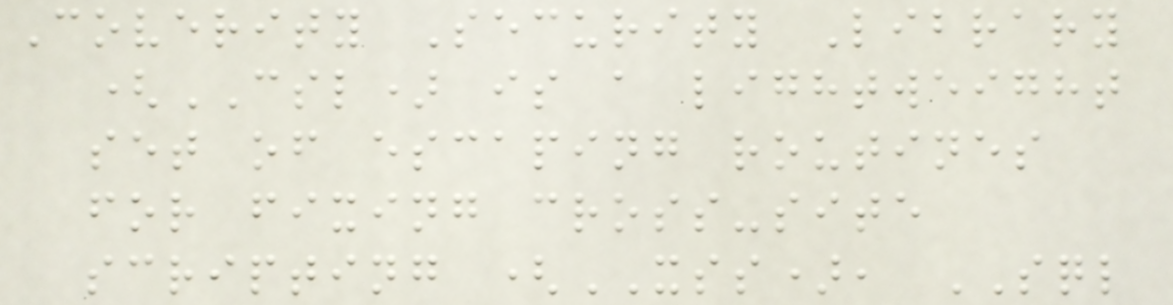Coverity Security Library
(CSL) is a lightweight
set of escaping routines
for fixing cross-site
scripting (XSS), SQL
